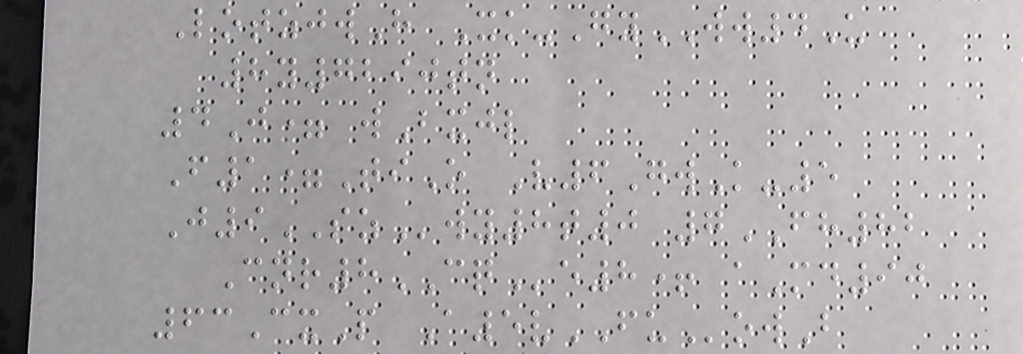LotzjwH Xk-GyWW4U
8y7290tn
4J= wBxjl
F1=TiO V6GwK-5
J9SZwy8t0 7FH82
Cnr8CQe8+ aMd90
63CxP A5vFUowB
